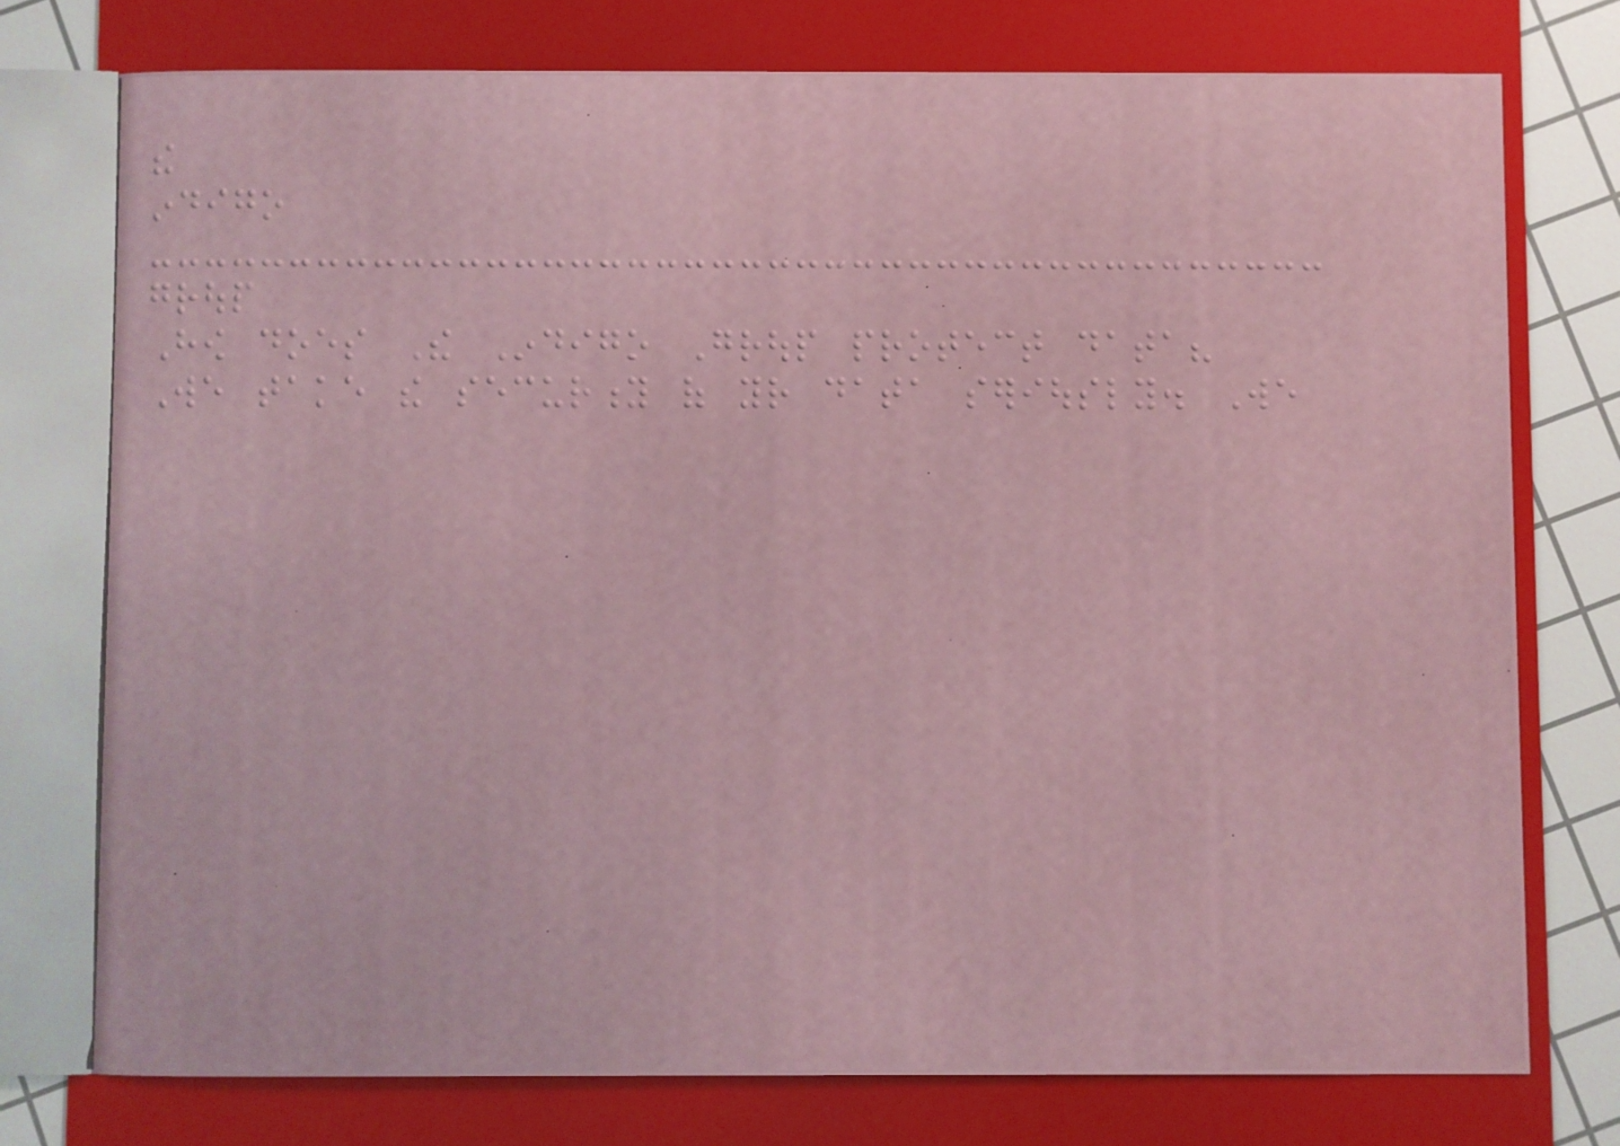the
indigo
group
How does The Indigo Group protect data?
We take the security of your data seriously. We
